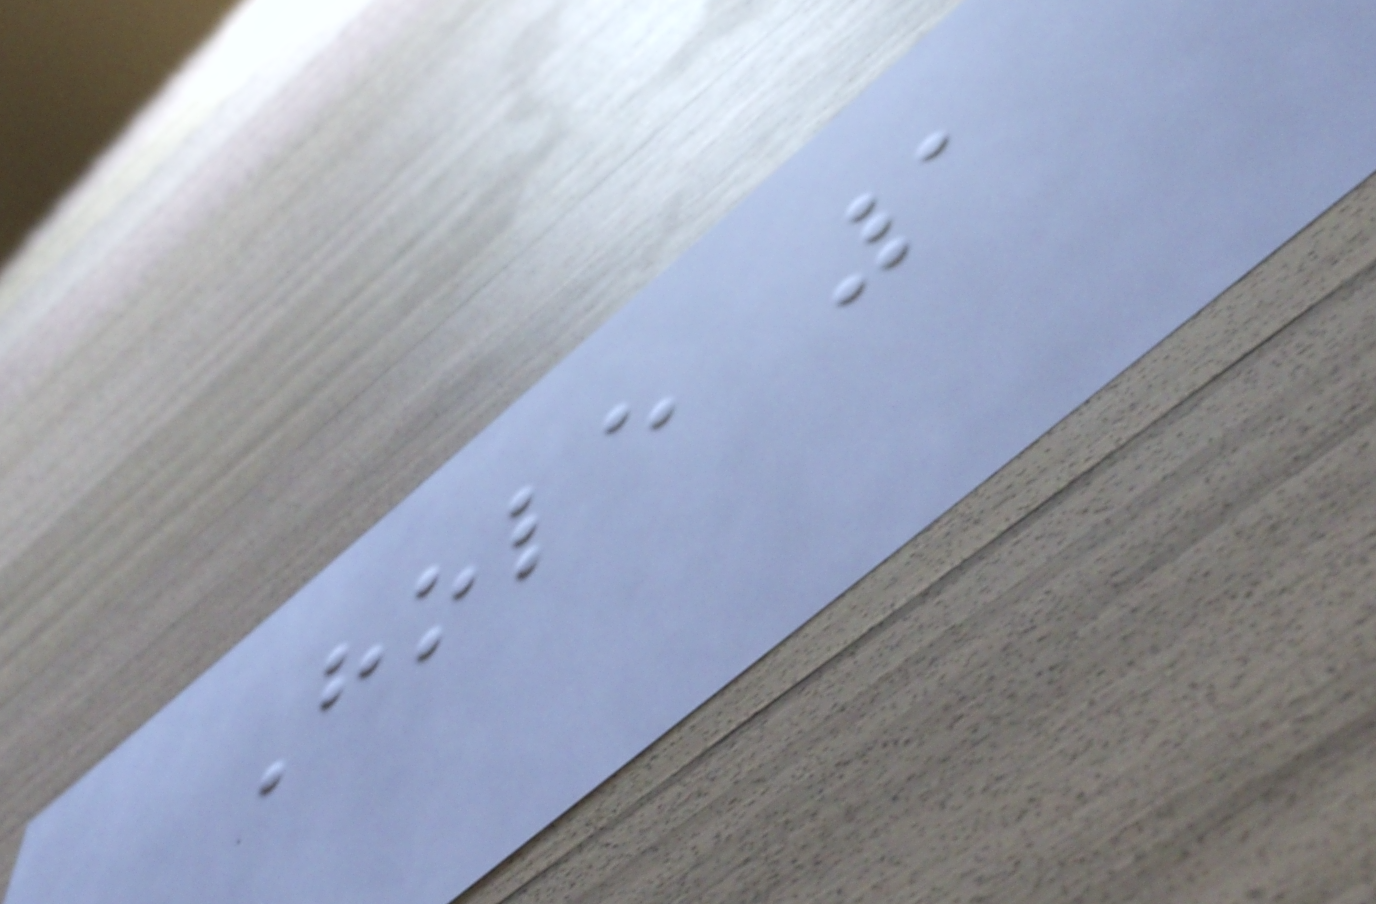Hole 1
